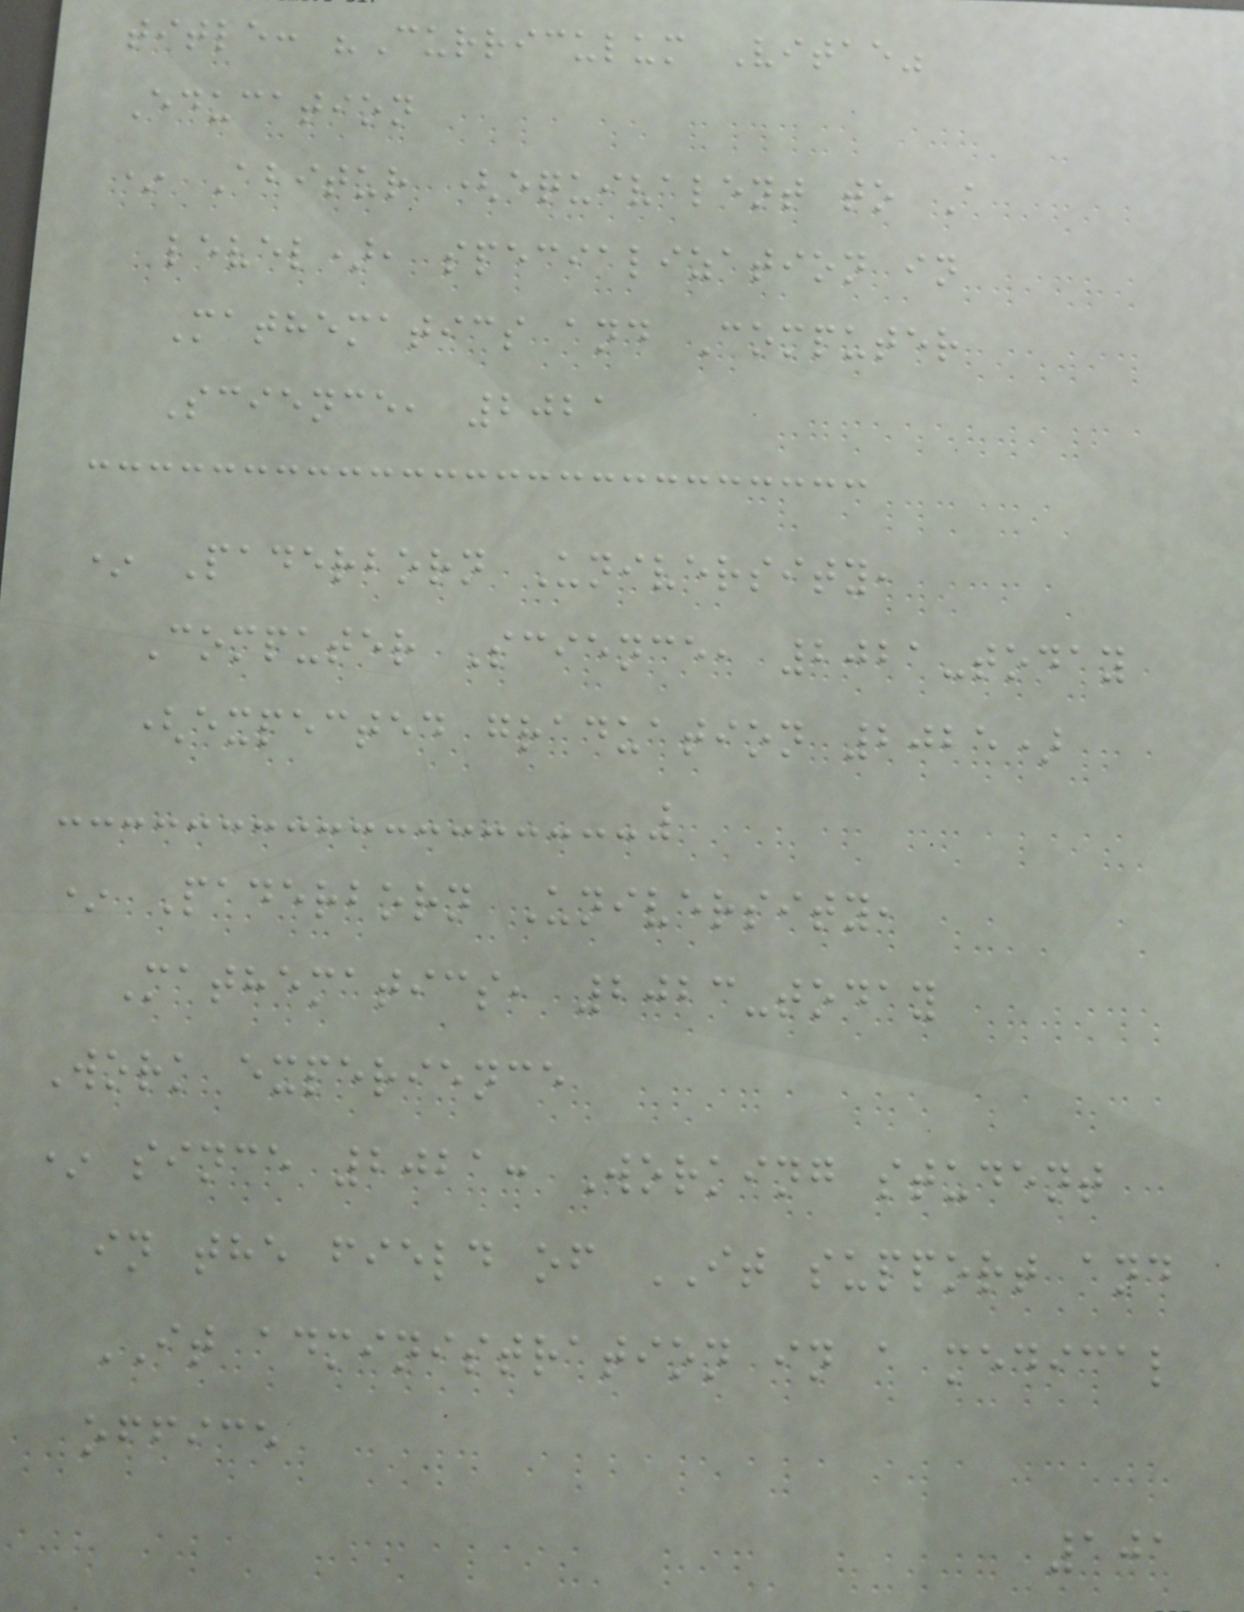title: "Curriculum Vitae"
Education
* Abitur (equivalent to A
level), specialization in
Mathematics and Computer
Science, 2021
* Paderborn University,
Computer Science, 2021-today
(expected graduation 2025)
* Paderborn University,
Mathematics, 2023-today
Work experience
* since 2021: Working student
in the field of IT support and
IT administration in a medical
office
101
